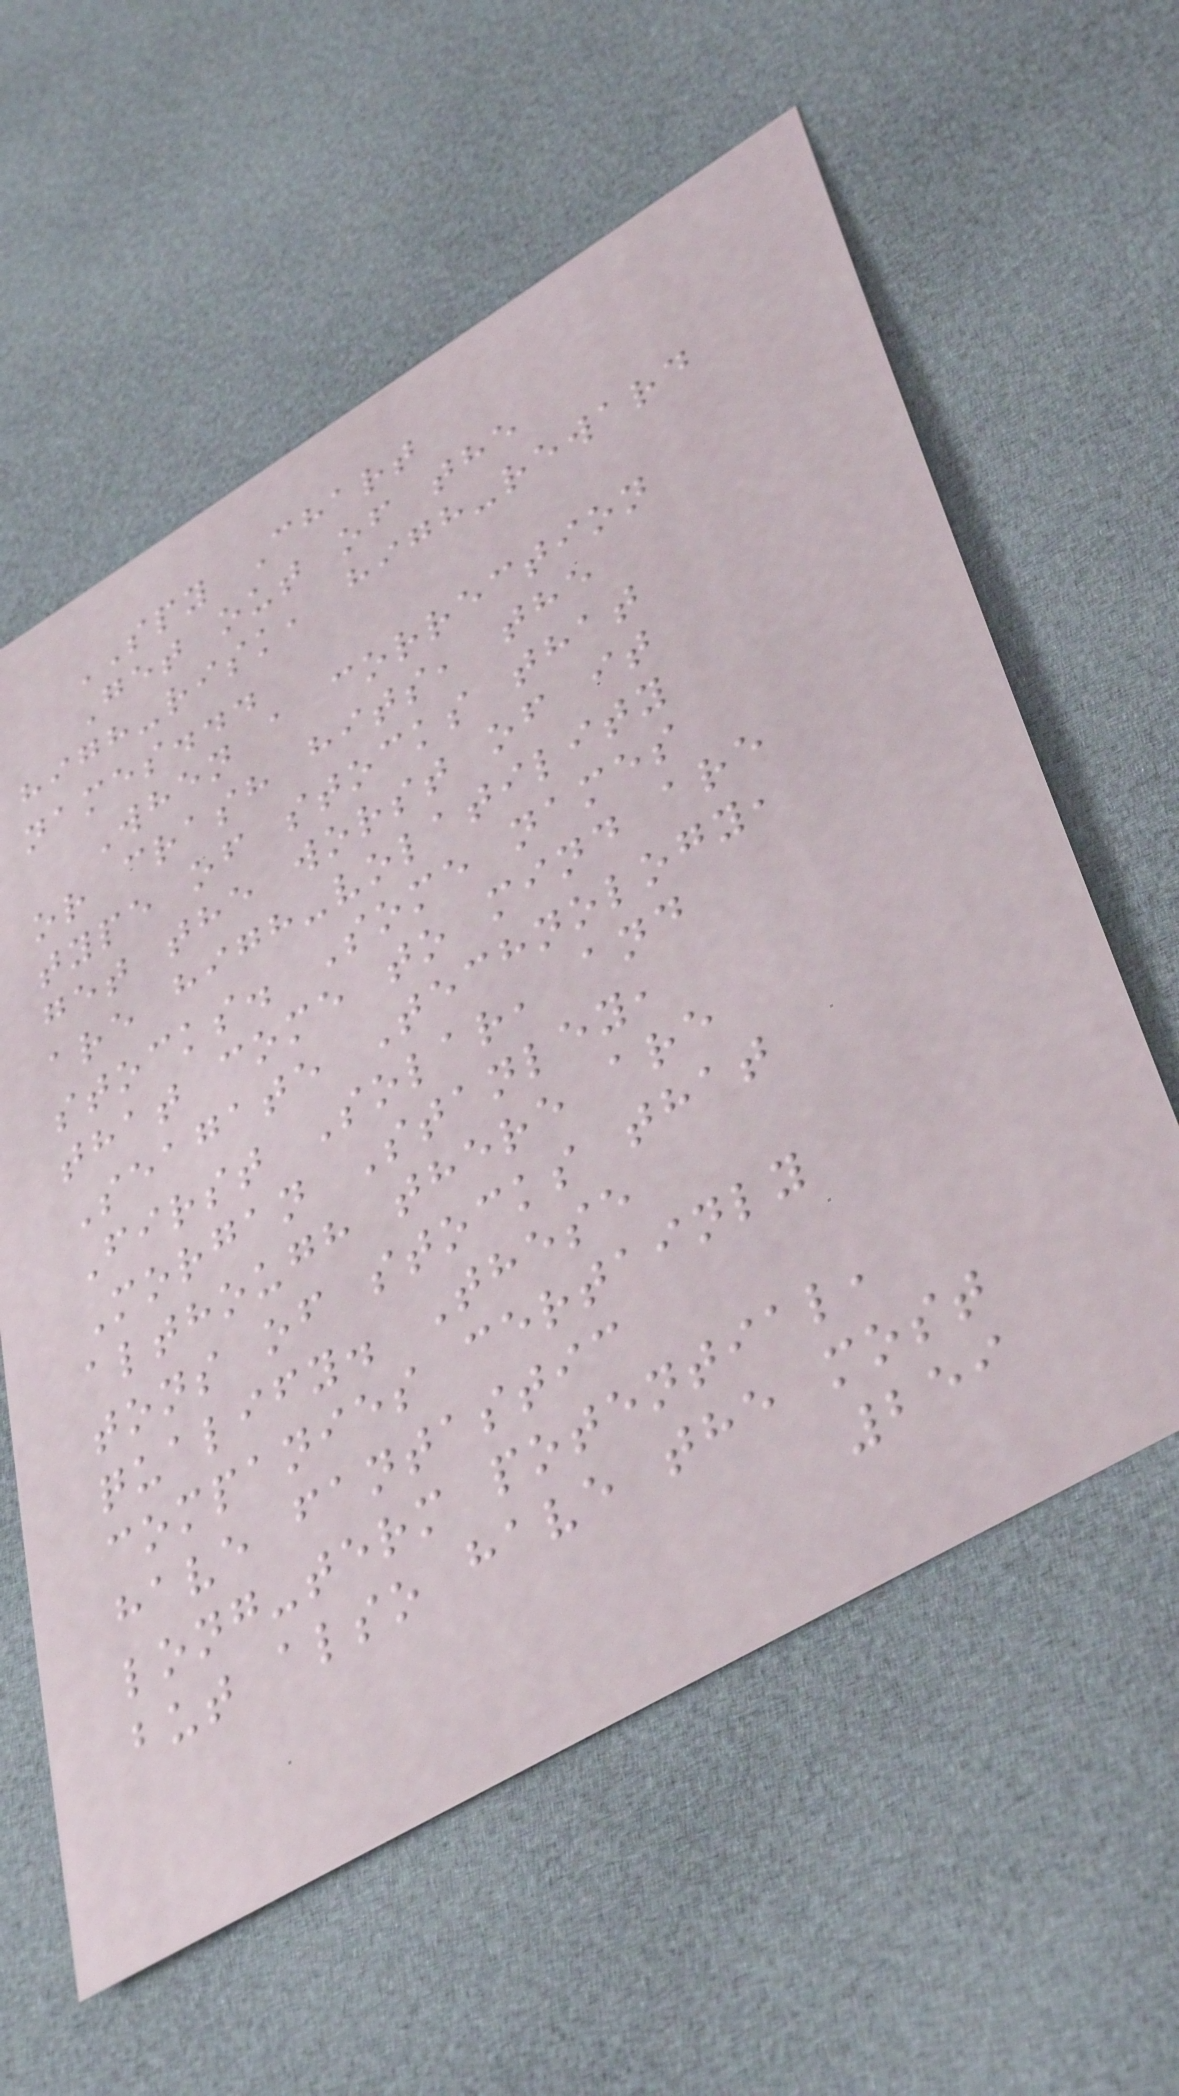SPY Chart
Get out of the
high-risk, high-reward
names...
When a correction
or crash hits, the
type of stocks that
get the worst of it
are high-volatility
stocks. Some names
that come to mind are
Seagate Technology,
First Solar, and
Morgan Stanley,
although there are
tons of stocks that
qualify. These
companies certainly
have fantastic
long-term potential,
but also have the most
259
